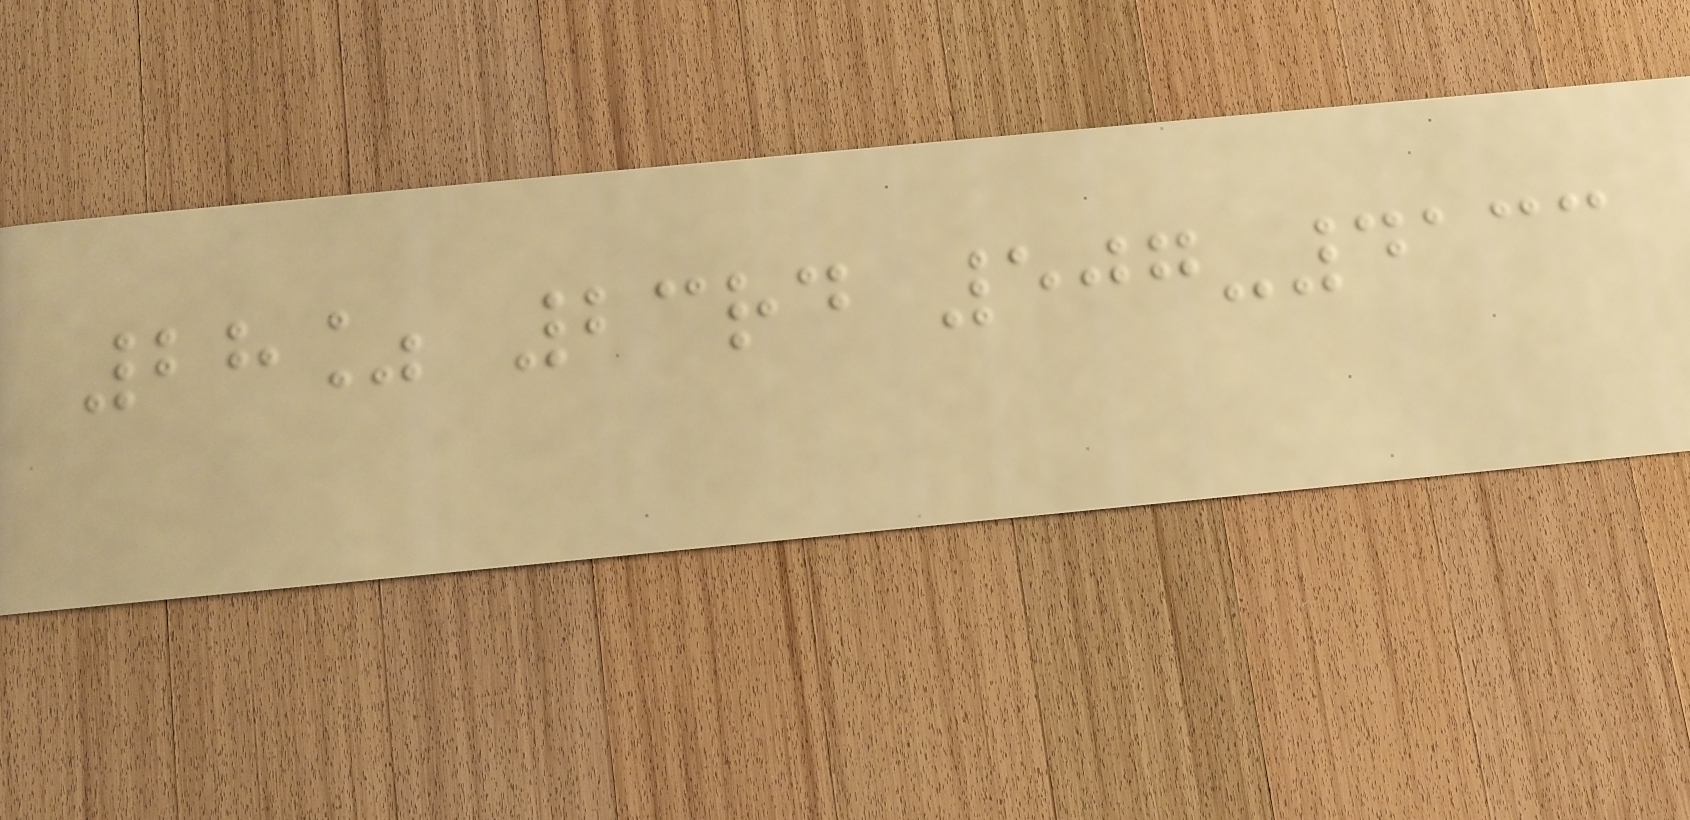28% 23rd 507-4133
